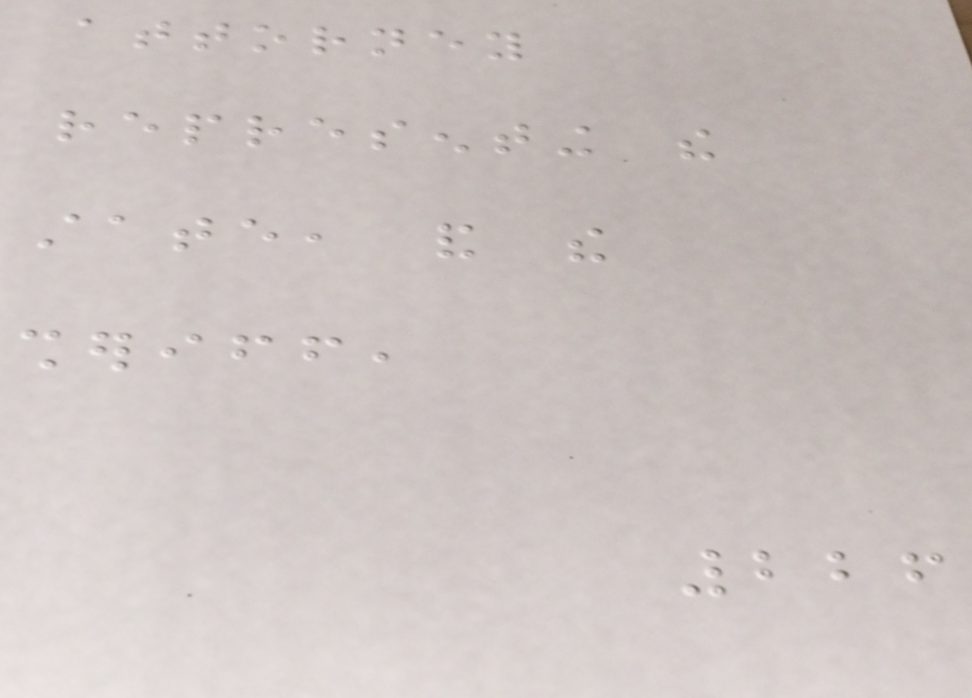attorney
representing the
state, and the
sheriff,
226
